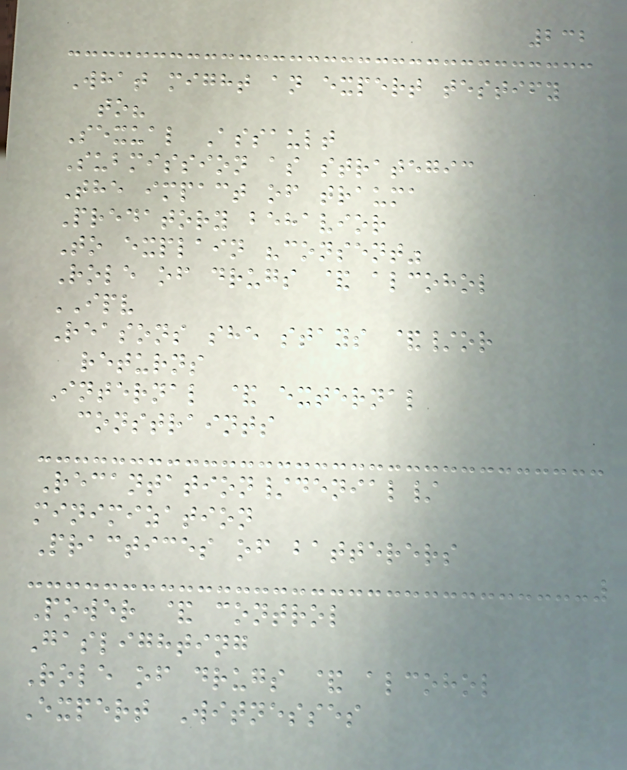232
What might an expert testify
to?
Sexual Assault
Submission as strategic
The impact of trauma
Predatory behavior
To explain "consent"
Role of drugs & alcohol
IPV
Reasons she stays &/or
returns
Internal & external
constraints
Recantation/denial/
minimization
Practices of batterers
Power & control
Gaslighting
Role of drugs & alcohol
Expert Witnesses
